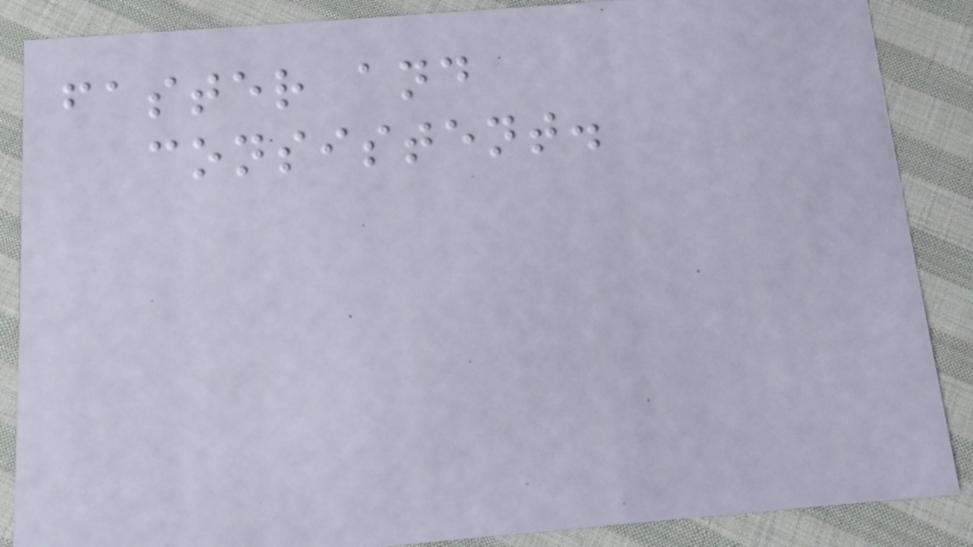faster and
consistent.
